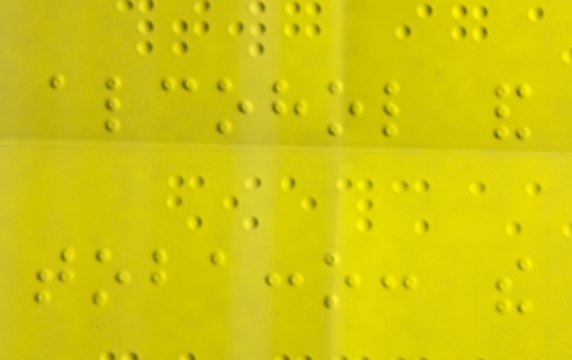alcohol and
tobacco: the
